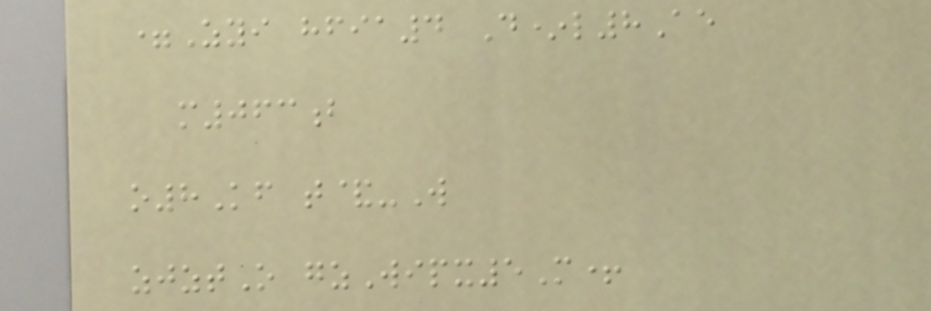=Zyi hfia4 D*l8Ae
m063b
o8Kf t&-W
zjztO gzWipx5M+
